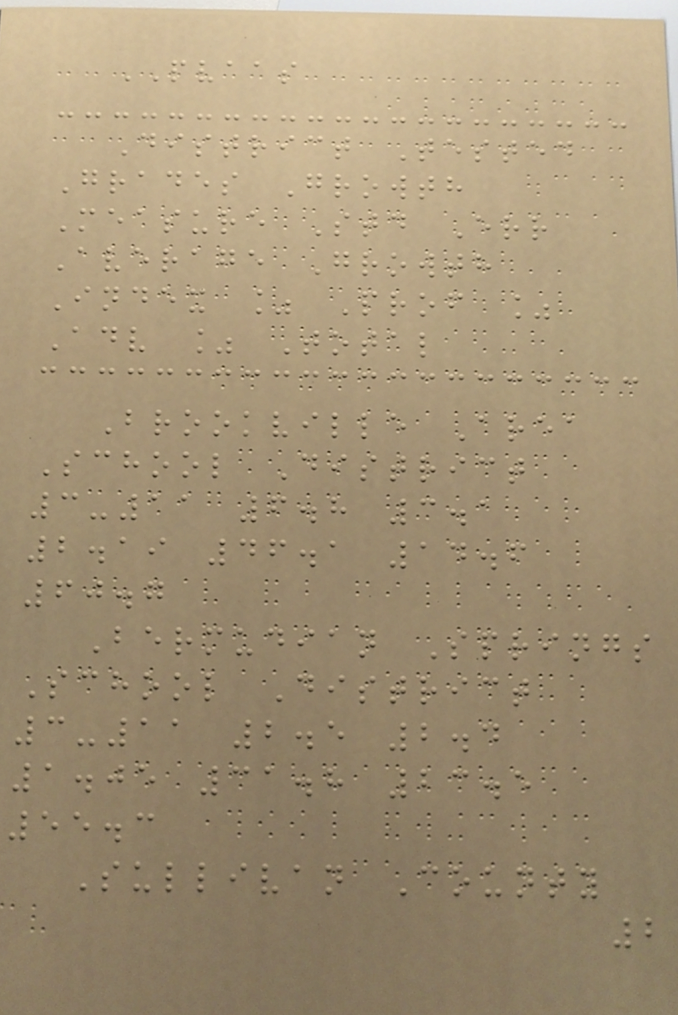PVAAS
District Tested
Grades Growth
Measure Std Err
Average Growth
Index % Prof %
Adv % Total
Brookville Area
School District
3-11 6.8 3.1
2.19 46.1 14.6
60.7
Bermudian Springs
School District
3-11 2.5 2.4
1.05 31.8 23.5
55.3
Sullivan County
2
